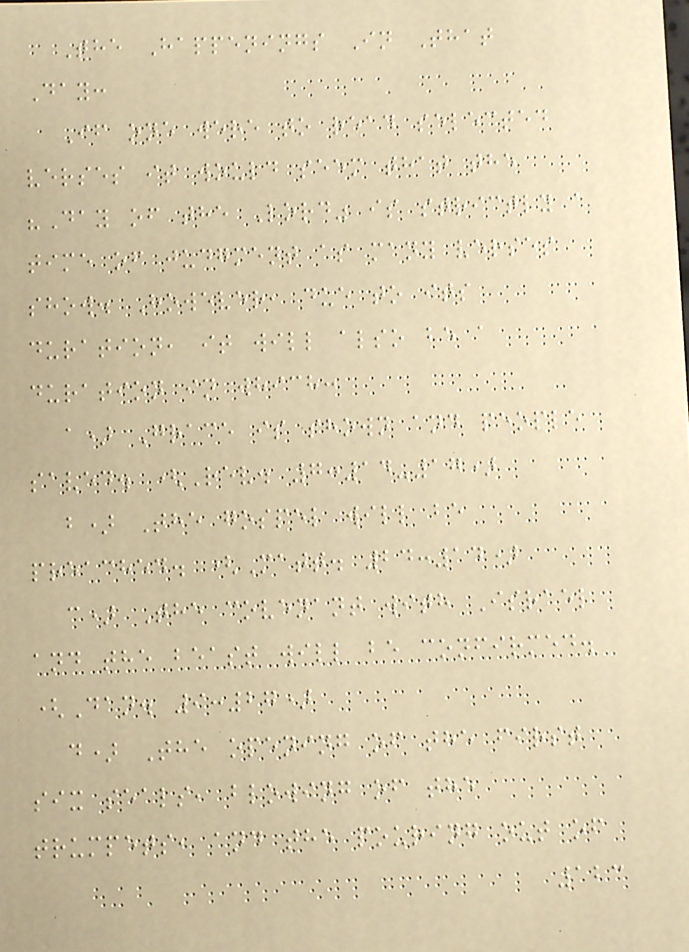The Happenings In That
Day:
If one were to read selected
verses it would seem that the
"Day of the Lord" is strictly a
time of judgment as many verses
show. However, due to its
duration, it will also be a
duration in which:
a) Grace is shown and people
saved. (Rev. 7:14-17)
b) The gospel will be
preached. (Matt. 24:14)
c) The covenant with Israel
and the beast will be confirmed.
(Dan. 9:27)
d) The opening of the first
six seals, blowing of the
trumpets, and the pouring out of
123
